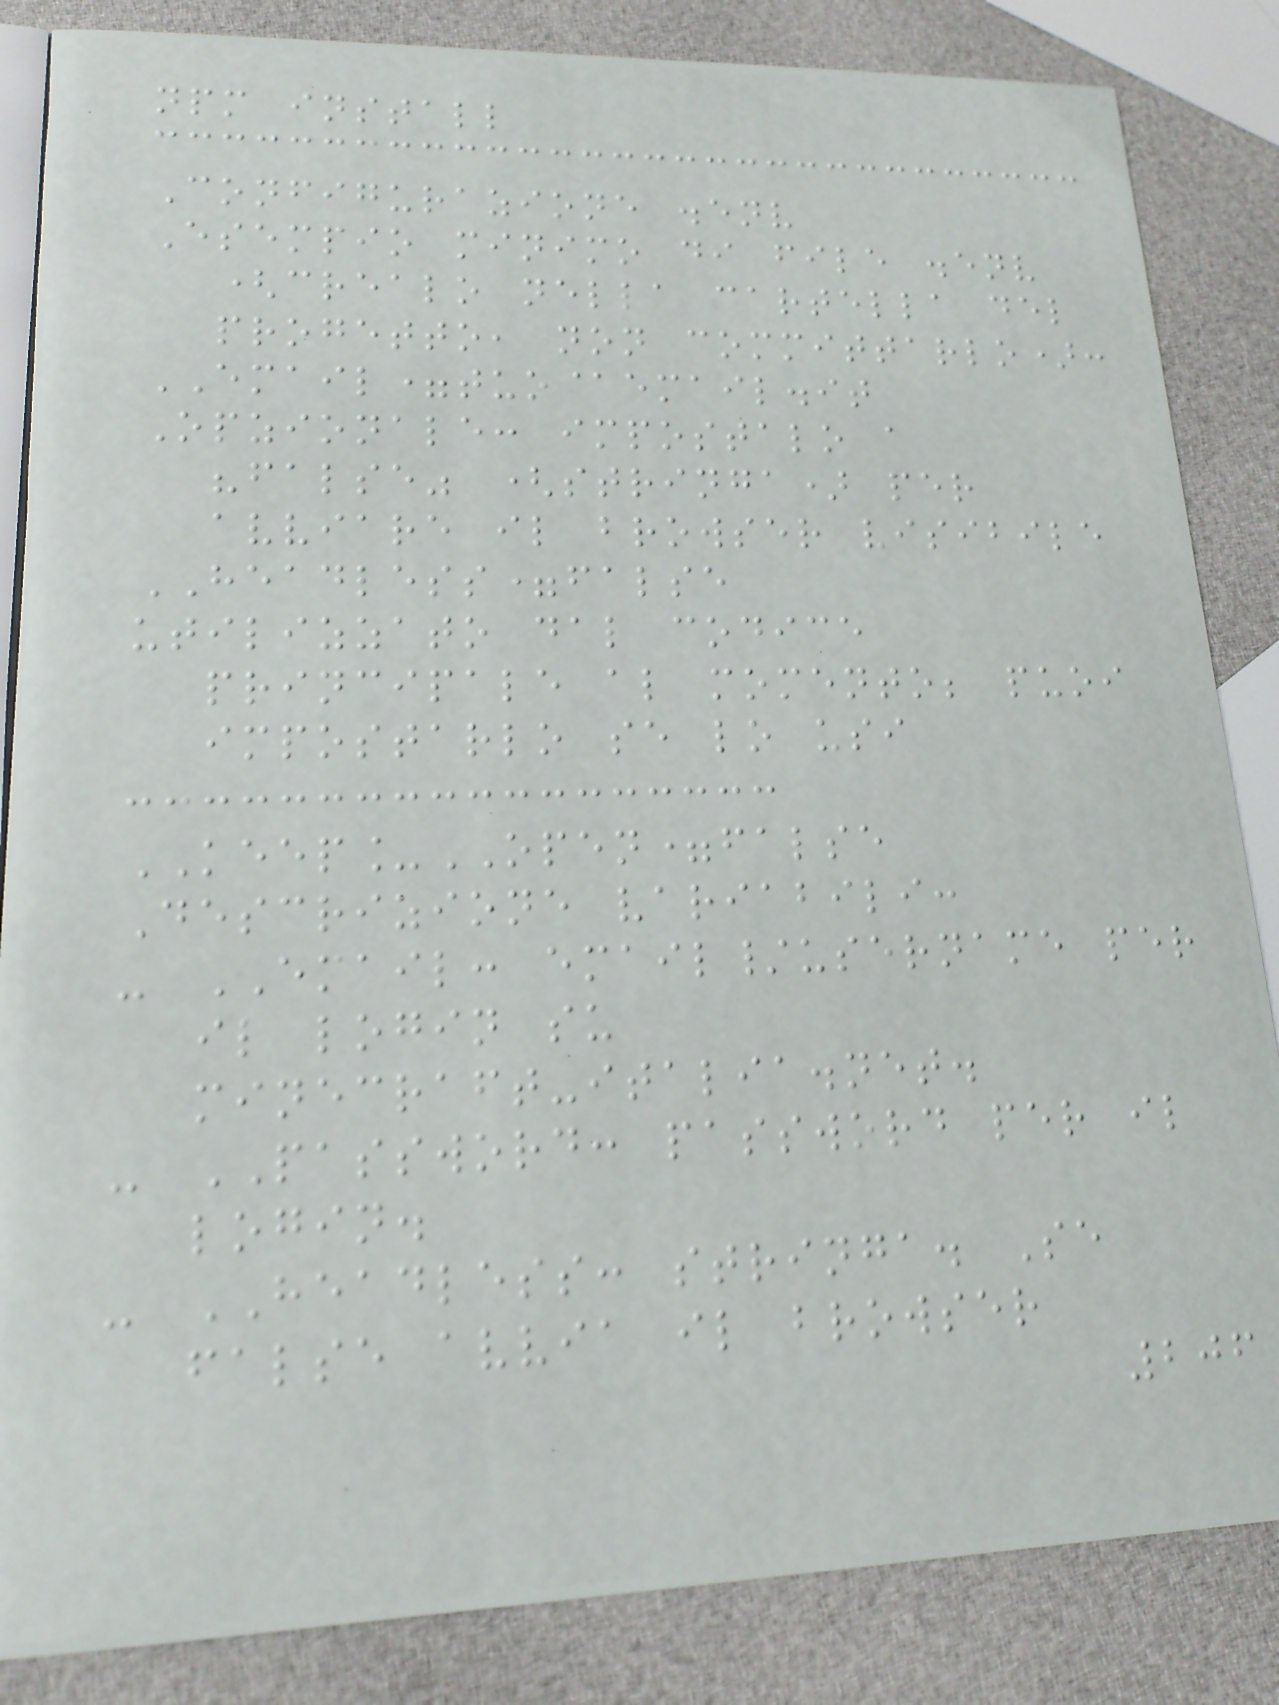npm install
Configurazione .env
Esempio minimo di file .env
(crealo nella cartella del
progetto, non committarlo):
EMAIL=tuo@email.it
Opzionale: impostalo a
"false" (stringa) per
avviare il browser visibile
HEADLESS=false
utilizzato dal codice
principale al momento; puoi
impostarlo se lo usi
KEEP_OPEN=false
Descrizione variabili:
- EMAIL: email/username per
il login su
minecraft-italia.net.
- PASSWORD: password per il
login.
- HEADLESS: stringa. Se
false avvia il browser
206
